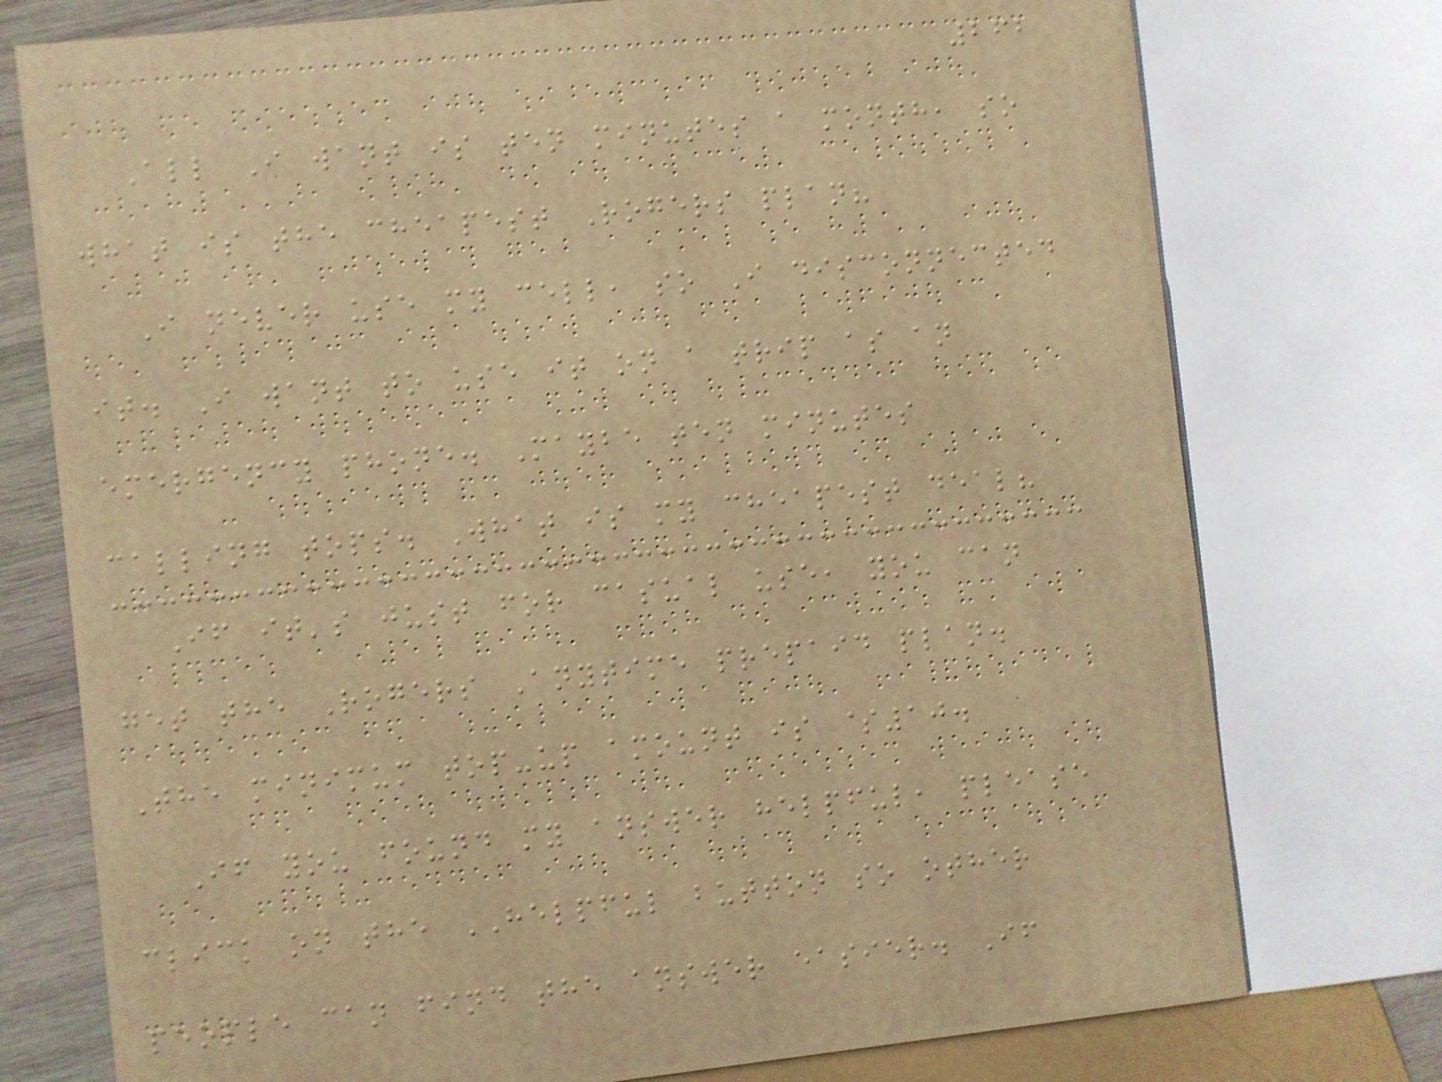262
All I want is ten minutes a month, so
what is the cheapest Rogers plan?
I never use my cell, so I disconnected
it. I want to use it on a trip as an
emergency phone. Maybe ten minutes
calling tops. What is my cheapest deal?
If it's just for casual use, you can
get the Rogers Anytime prepaid plan.
The minimum top-up amount is $10.
If you found my answer helpful, please
click on the HELPFUL button so other
people can find the answer easier. If
